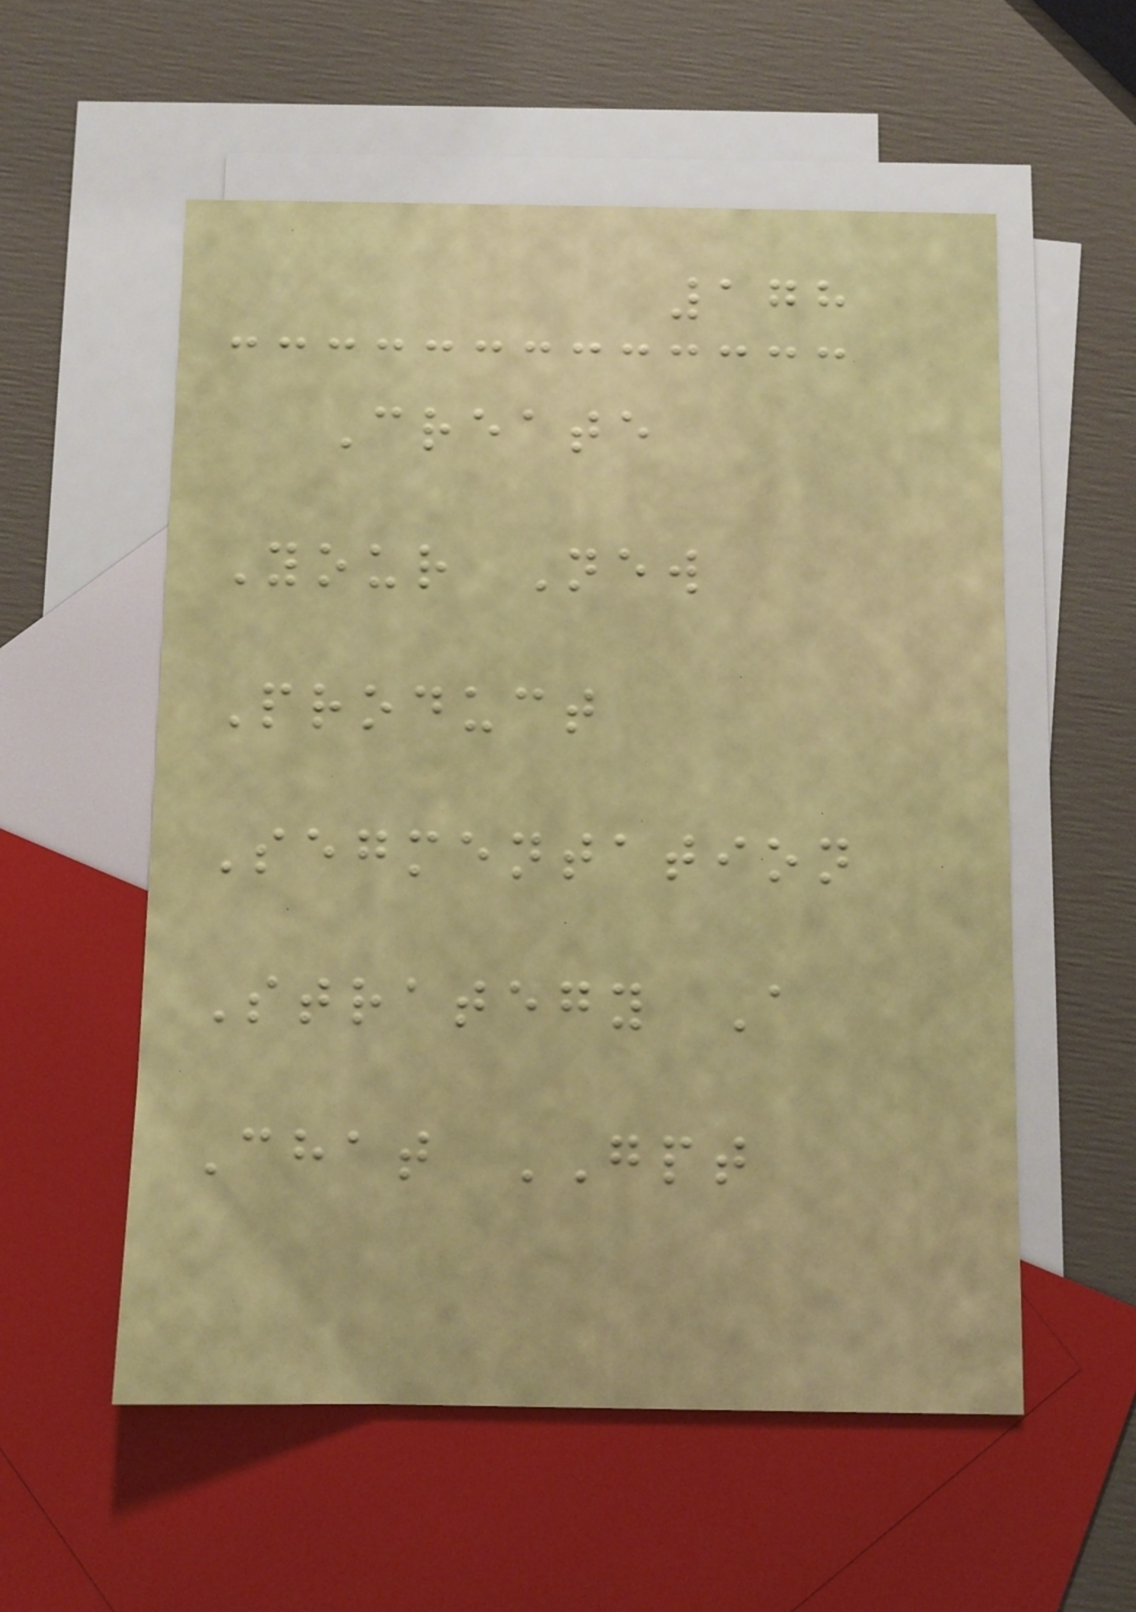178
Create
Your New
Product
Segmentation
Strategy A
Chat GPT
